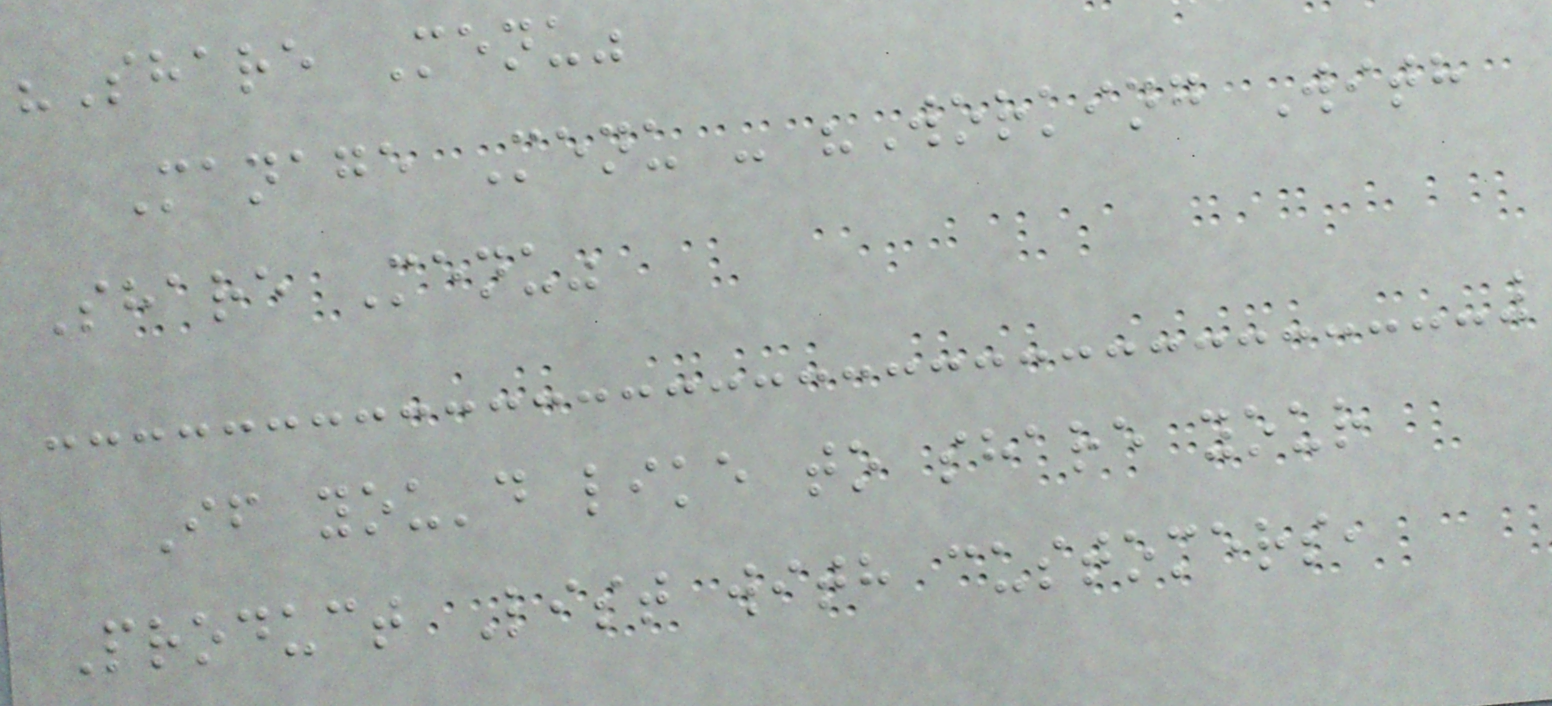"Share Menu"
Manage Menu - "Working With
Share Menu"
If you'd like to share your
Product List with customers,
